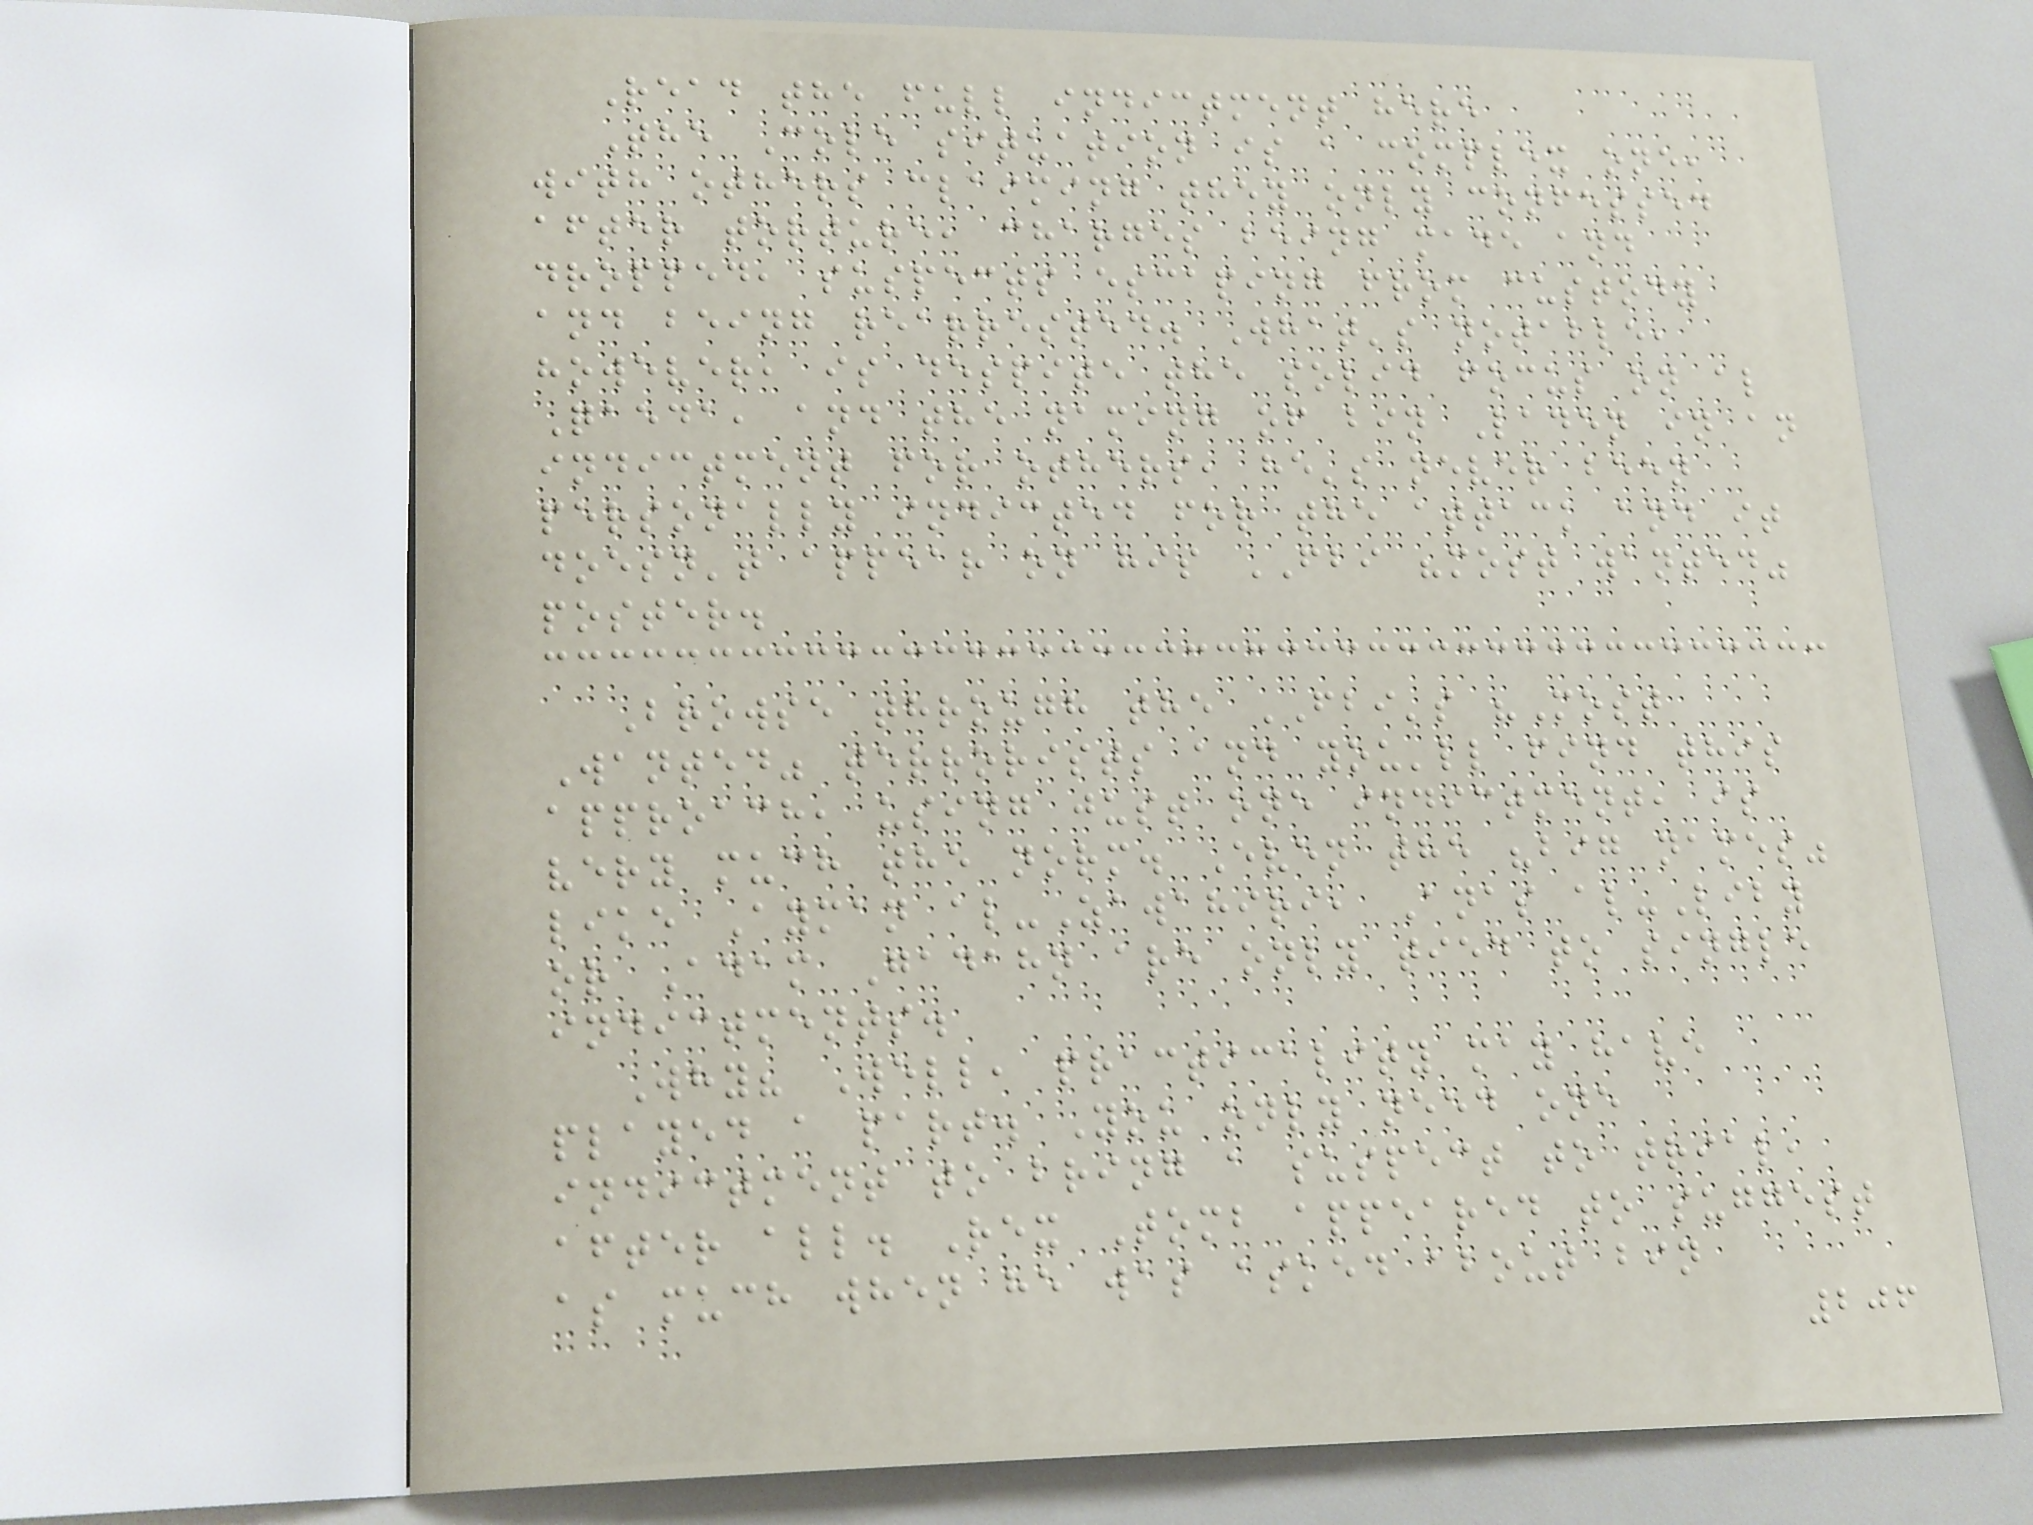Read the full indictment here
The Cole situation is a complex one,
with others claiming they only confessed
after torture, charges being made and
dropped, suspects escaping from custody
and being rearrested. What's notable,
however, is despite the solid focus on al
Qaeda, and the naming of bin Laden in an
indictment for others, he's never been
personally indicted for the attack and it
doesn't appear on his FBI "most wanted"
poster.
Browse through the FBI's "Most
Wanted" terrorists and you'll find this
approach, using just one indictment, is
very much the norm. Even the "big names"
like Ayman al-Zawahiri, Anas al-Liby
or Adam Gadahn are only tied to single
indictments.
Why? Well, practicality may have
played a part. You only need one
indictment to bring a suspect to trial,
after all. Rex Tomb appeared to suggest
as much when he was asked about bin
206
